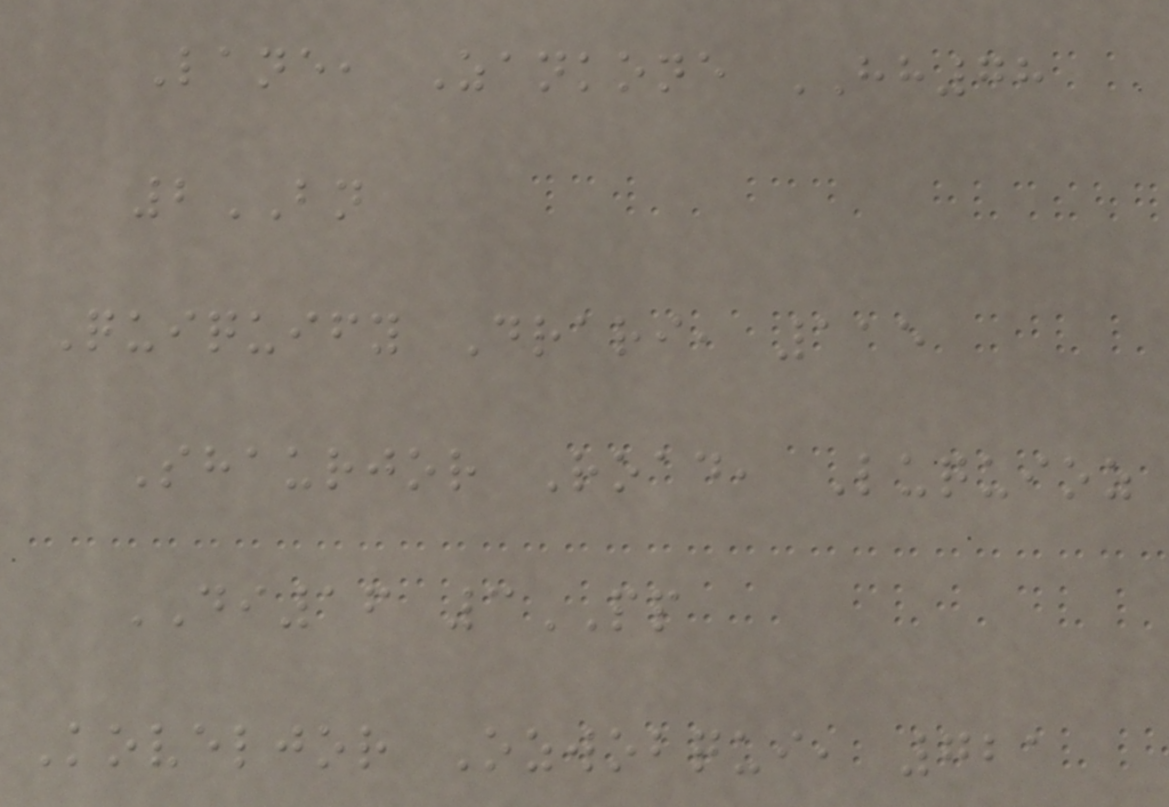Lane, Zankone HH78
2BN
Quiquify Drari, 115
Shaurjor Road, Luquioz
DI16 3PP
Koveljor Ozwobqui, 721
